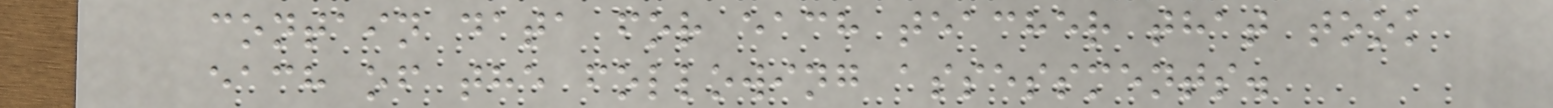contain data for each teacher that took
each of the following assessments.
